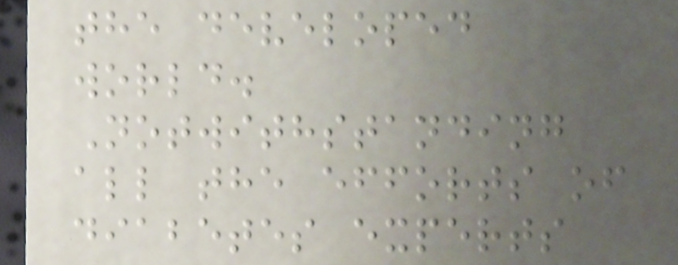the developed
world.
Notwithstanding
all the efforts of
diabetes experts
